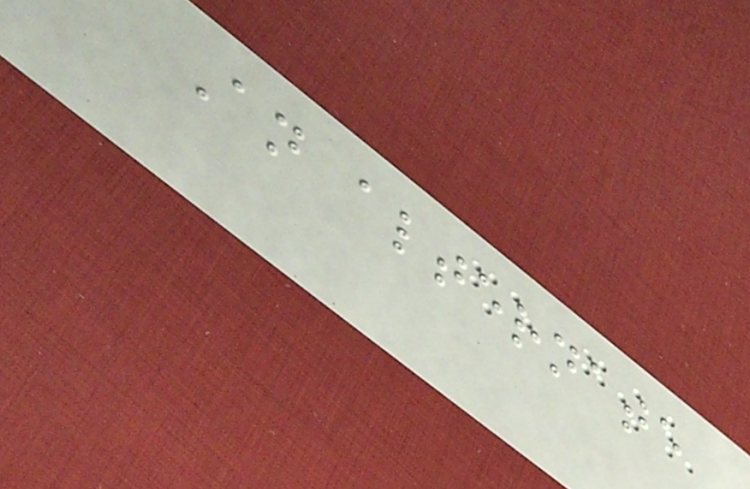An alternate
